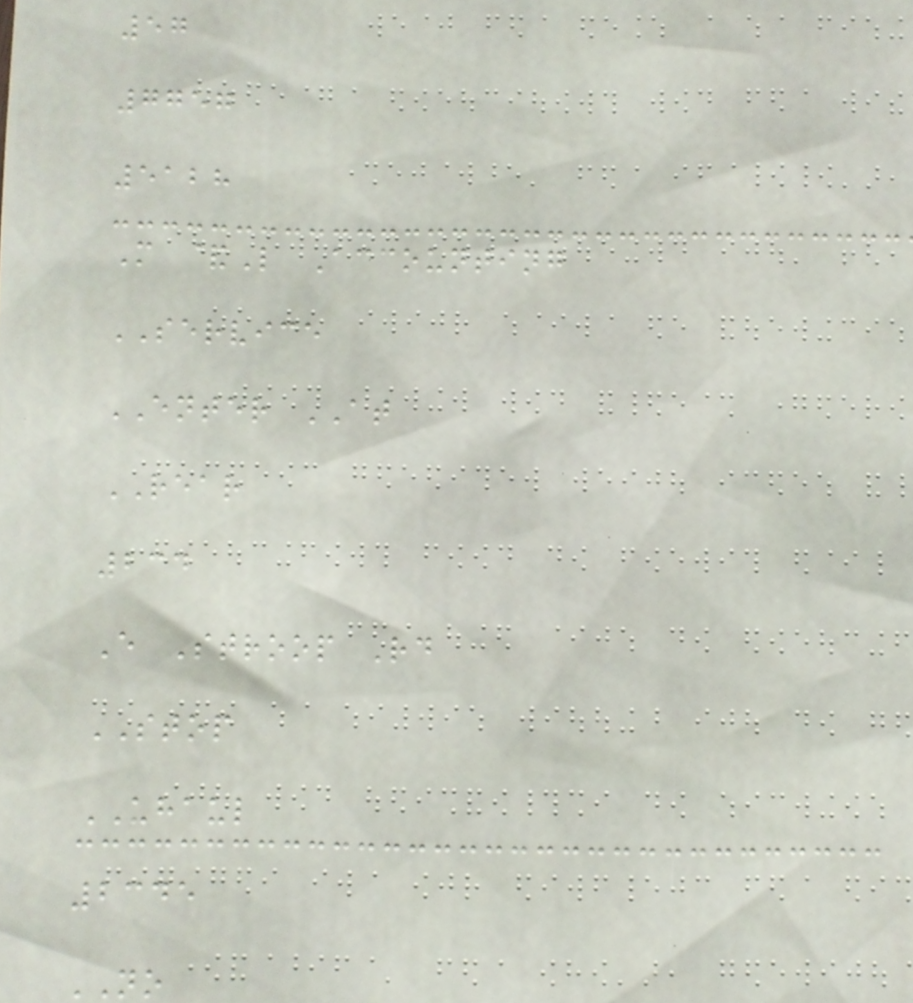57
7757
5128
M &L Accounting
SERVICE
ENTER AT
REAR
234
E Stroop Rd
STOP
UHAUL
2345
NO
